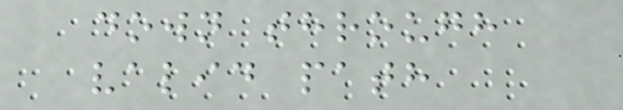down through
valid path
